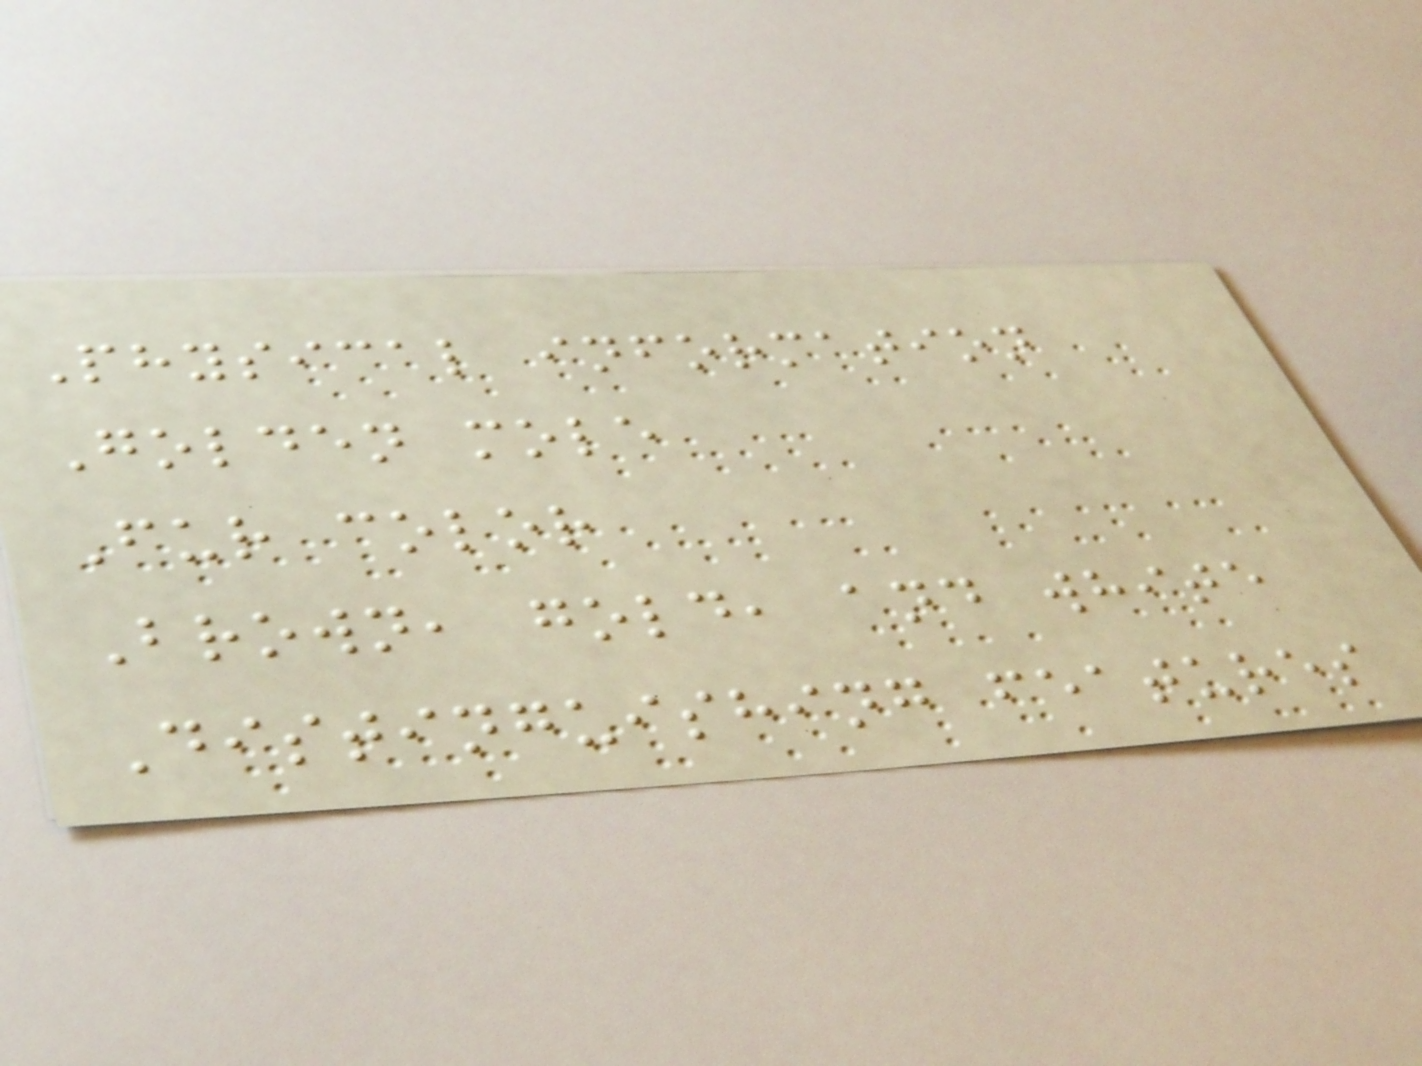Physical information
Golden mole
Fur color
Brown, gold, and white
Distinguishing features
